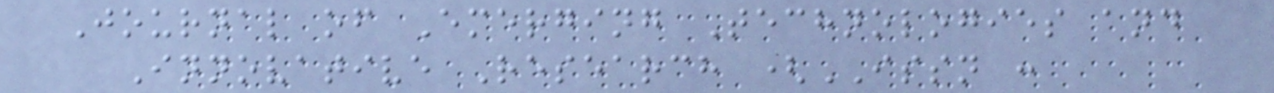Journal of Emerging Technologies and
Innovative Research (ISSN :
